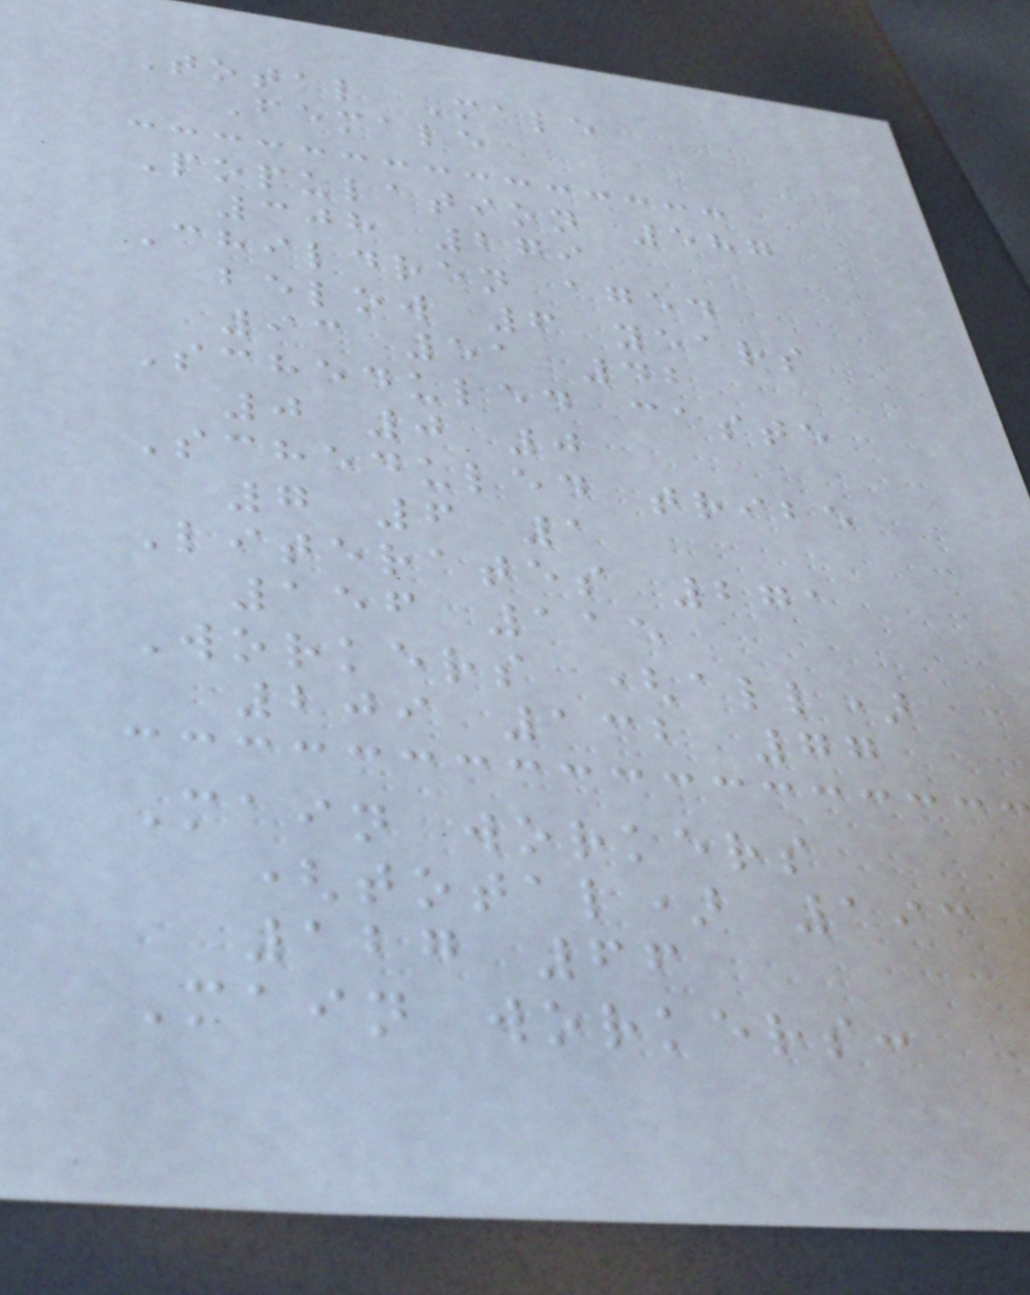Total Male
Female
Population 587
308 279
Children aged
below 6 years
93 51 42
Scheduled caste
0 0 0
Scheduled tribe
7 6 1
Literates 271
156 115
Workers (all)
209 132 77
Main workers
(total) 193
127 66
Main workers:
